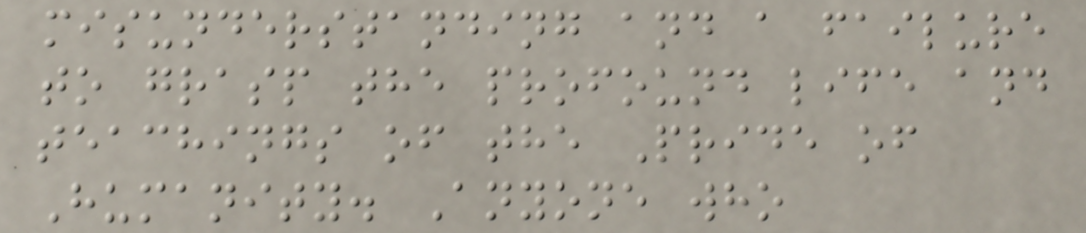misunderstanding and a failure
to grasp the profound life and
teachings of the Pride of
Humanity. Anyone who
